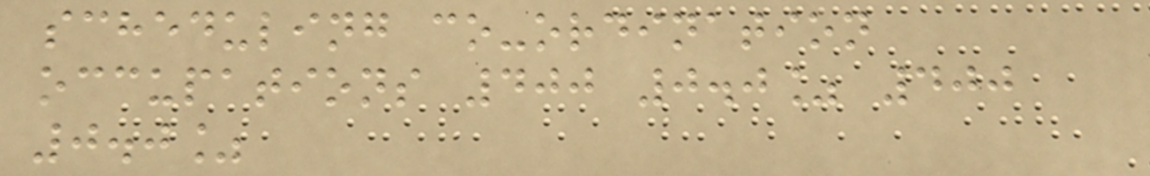scheduling co-ordination
occupations 400 0.0% 400
0.0%
